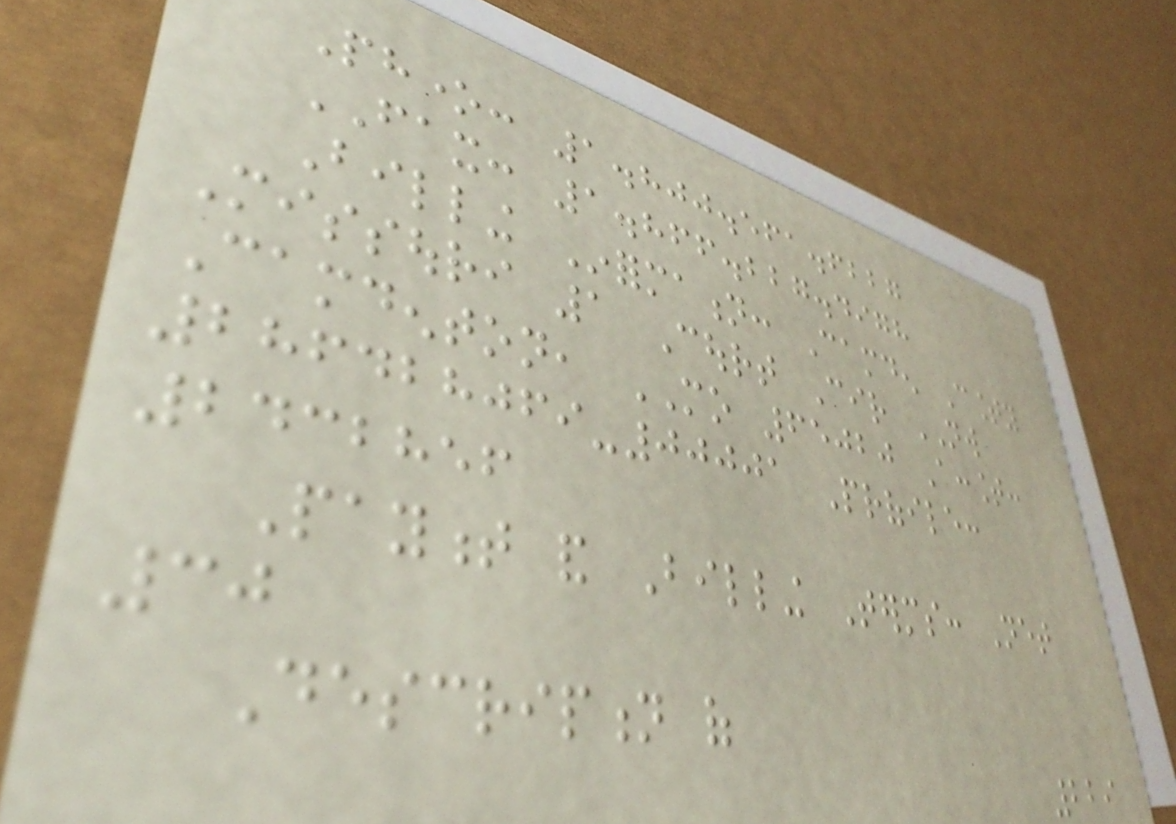Phone: 1.800.561.6227
FAX: 1.866.227.4978
Billing Information: Camden County
Missouri 1 Court Cir NW
Camdenton, MO 65020 Account:
286428069-00001 Profile:
2432856
Payment and Billing Terms: Net
30
Description of
229
